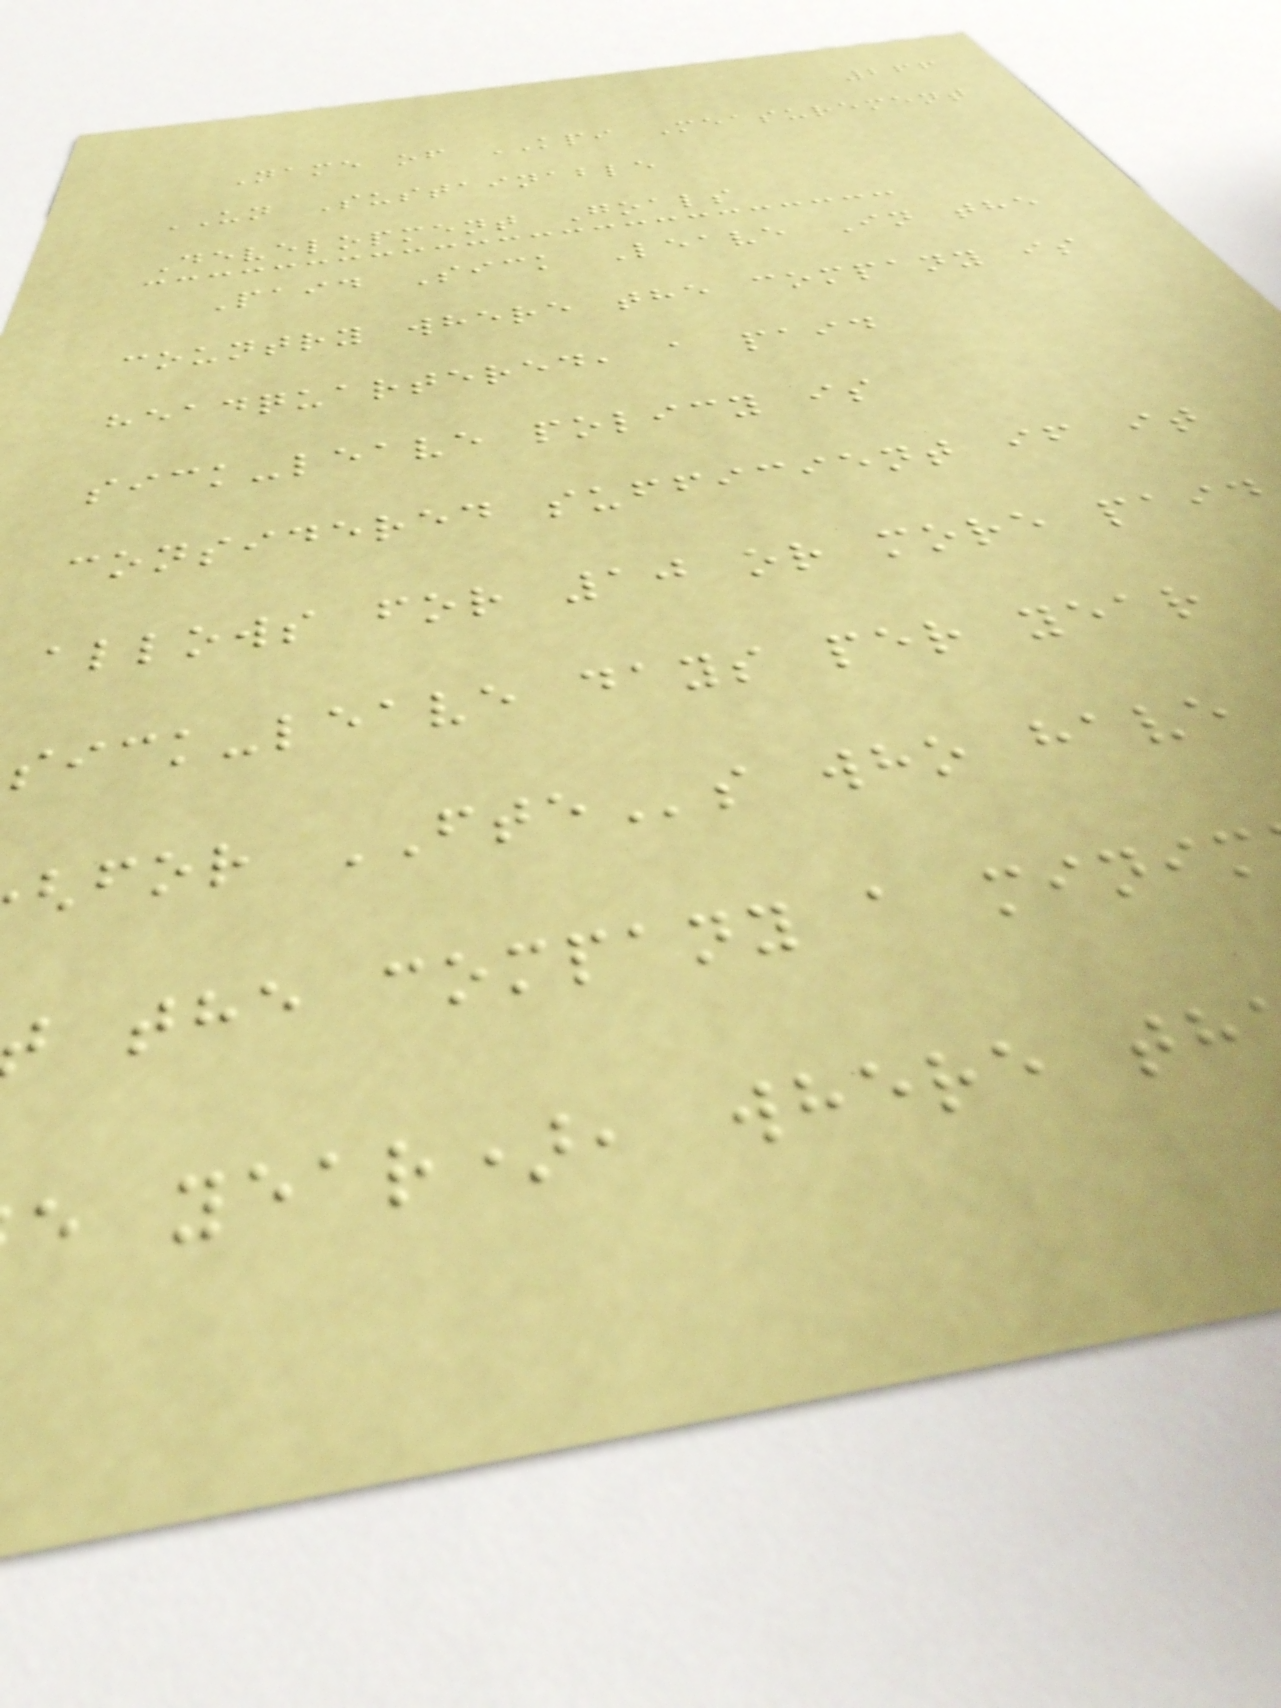266
Name of KPI Measurement
UN Sustainable
Development Goals
Paid Sick Leave In the
country where the company is
headquartered, a paid
sick-leave policy is
considered sufficient if it
allows for 10 or more paid
sick-leave days per year
for FTEs who have
the company a minim
e year), where th
